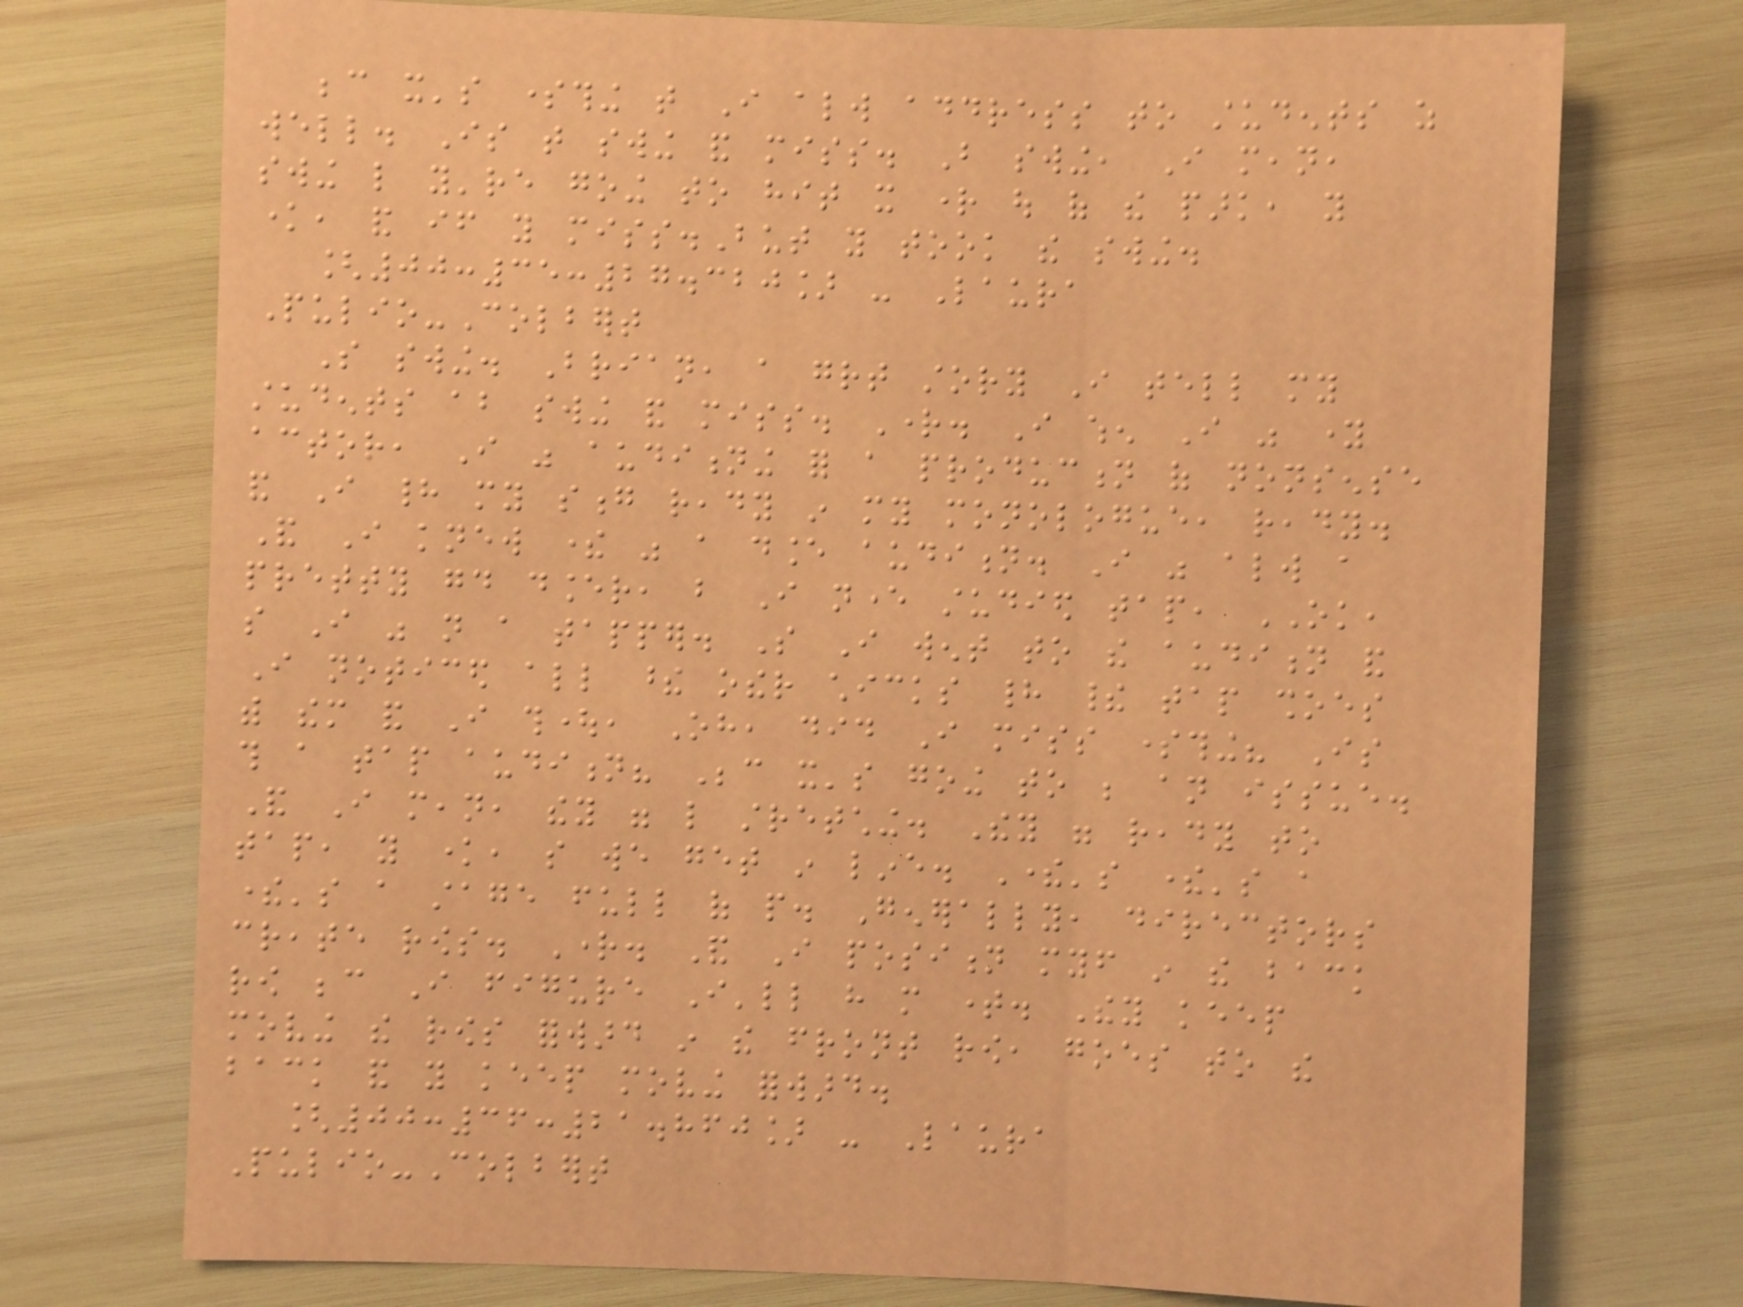because it's something that I always address to students as
well. Is that swing and miss. But swing, I mean,
swing like you're going to hit it right out of the park, you
know, and if you miss.But you took the swing.
[00:35:27.320] - Laura
Pulio-Colbert
So swing. Brian, a great story I tell my
students about swing and miss. Right. I when I was young
actor, I was auditioning for a production of nonsense
and I had my song ready in my monologue, ready.
And I knew there was a dance audition. I was always a
pretty good dancer, but I never studied tap, OK,
so I was not a tapper. So I went to the audition and
I noticed all these other chicks had their tap shoes
with them and I thought, Oh, did I miss something? Is
this a tap audition? Because it's going to be an issue.
And I mean, they were like stretching. They were ready to
tap, you know, so we get in line. There's there's a
there's a stage full of people. Generally, directors
create rows. Right. And I position myself in the back
row because I figure I'll have more time. They keep
moving the rows forward in the front row, goes to the
back and you keep moving forward.
[00:36:21.860] - Laura
Pulio-Colbert
